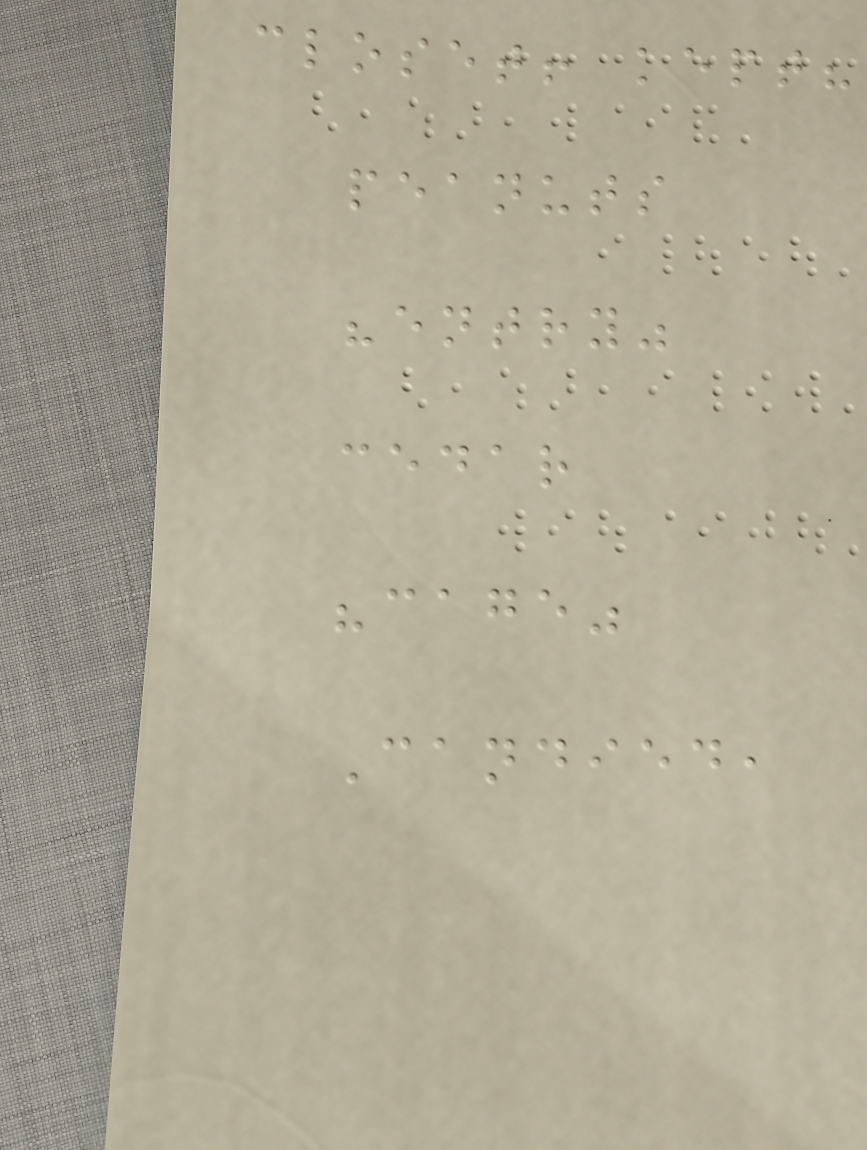closet! kept?
peanuts
"entry"
cedar
"cage"
Candied,
